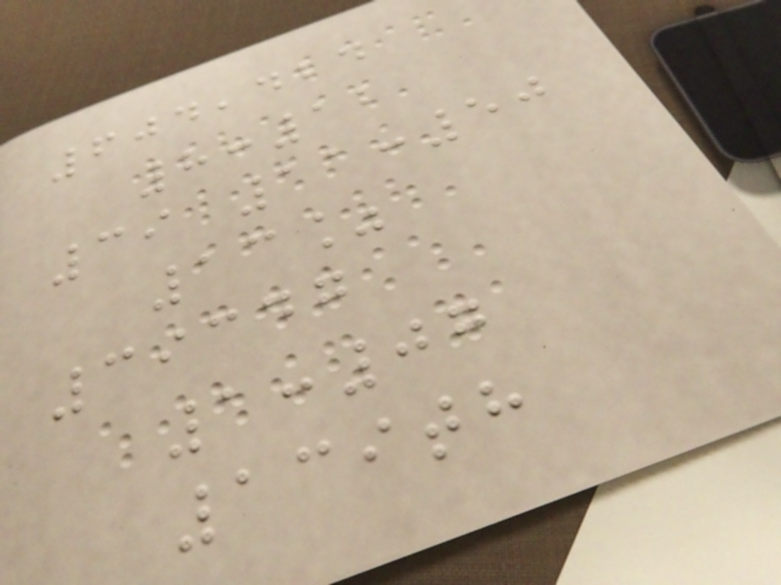604,424
8:12
39 11:50
13%
39347
1:07
139th
